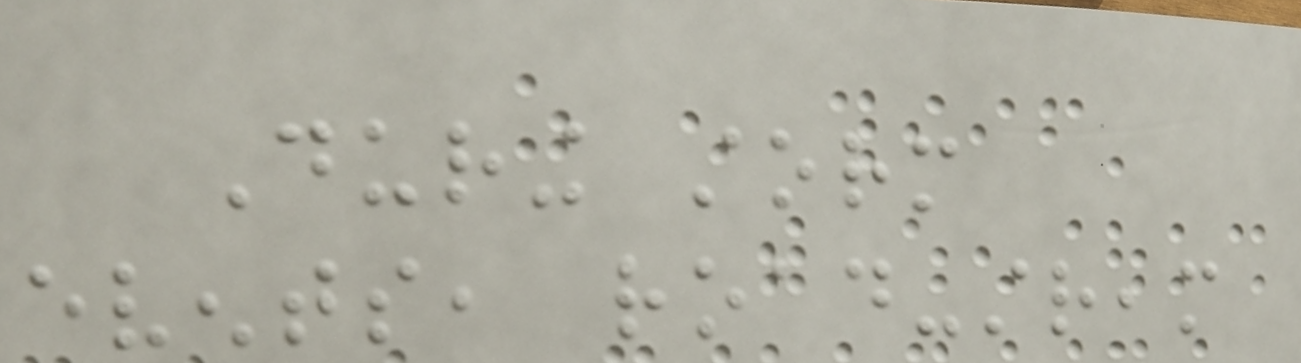During storm
events, road-stream
